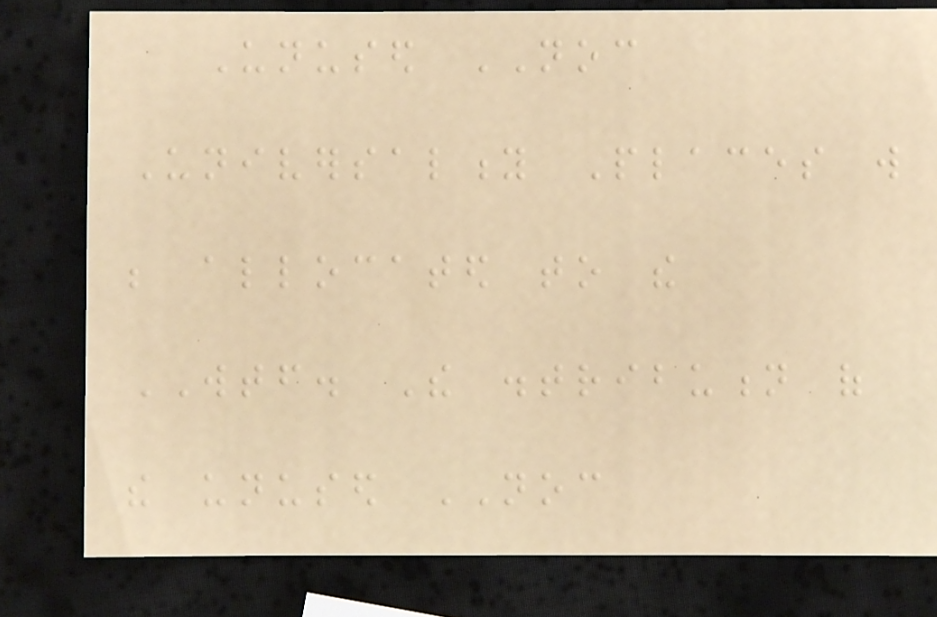Unused NOC
Universality Places will
be allocated to the
WTF. The distribution of
the unused NOC
